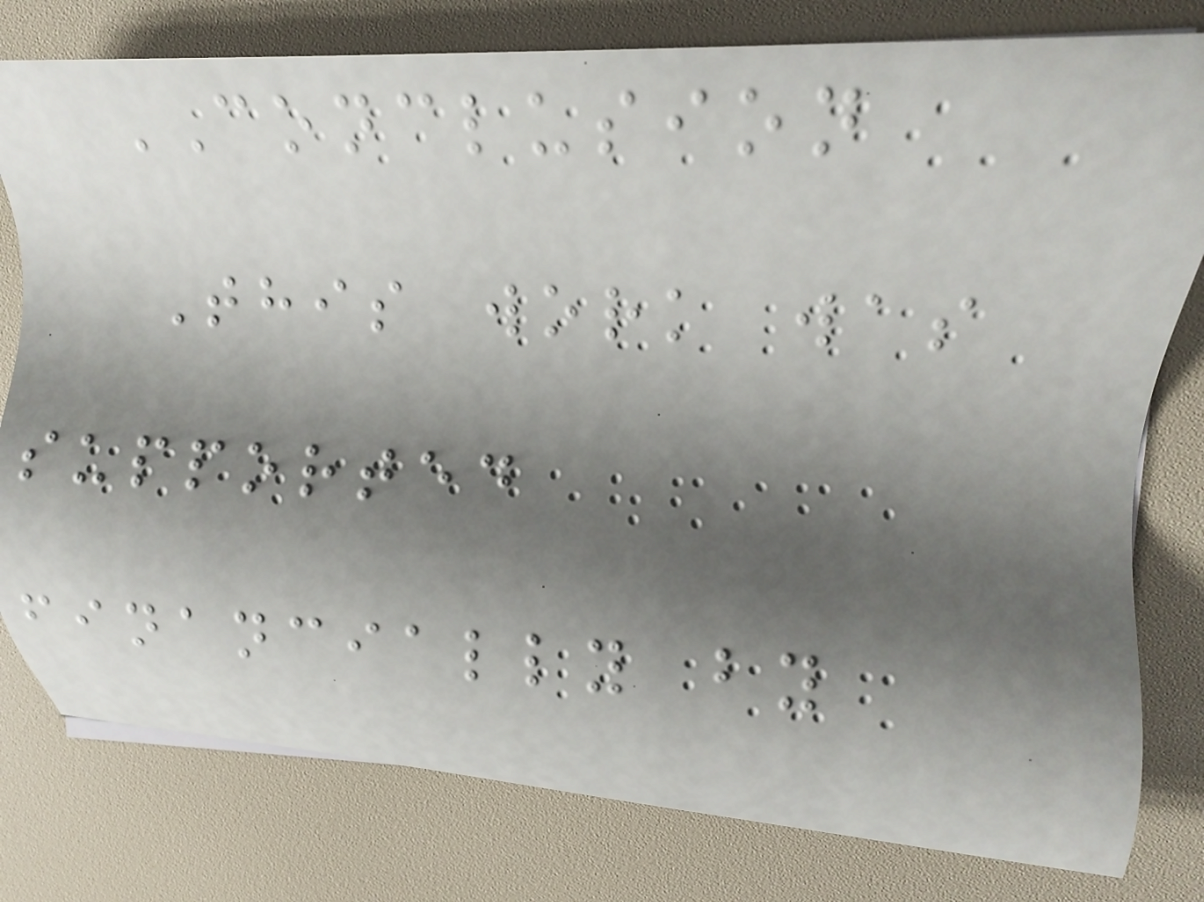CONCLUSION
This work was
supported
financially by
